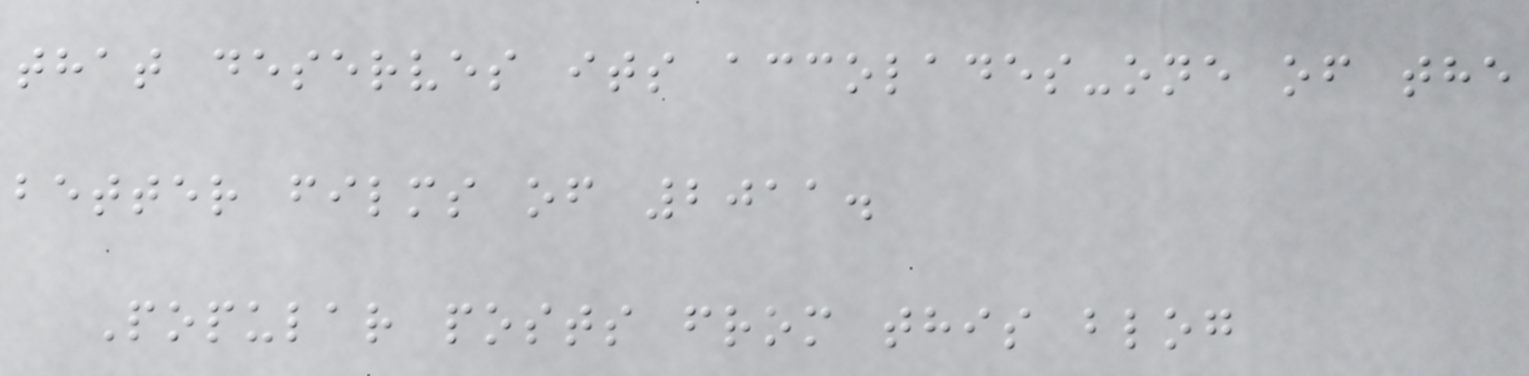that deserves its accolades-one of the
better films of 2011.
Popular posts from this blog
